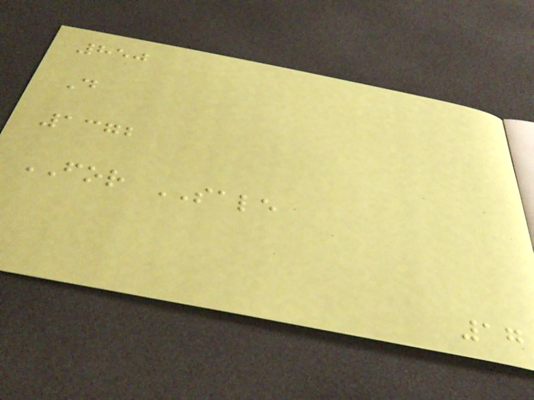850
D
1372
FOR SALE
17
